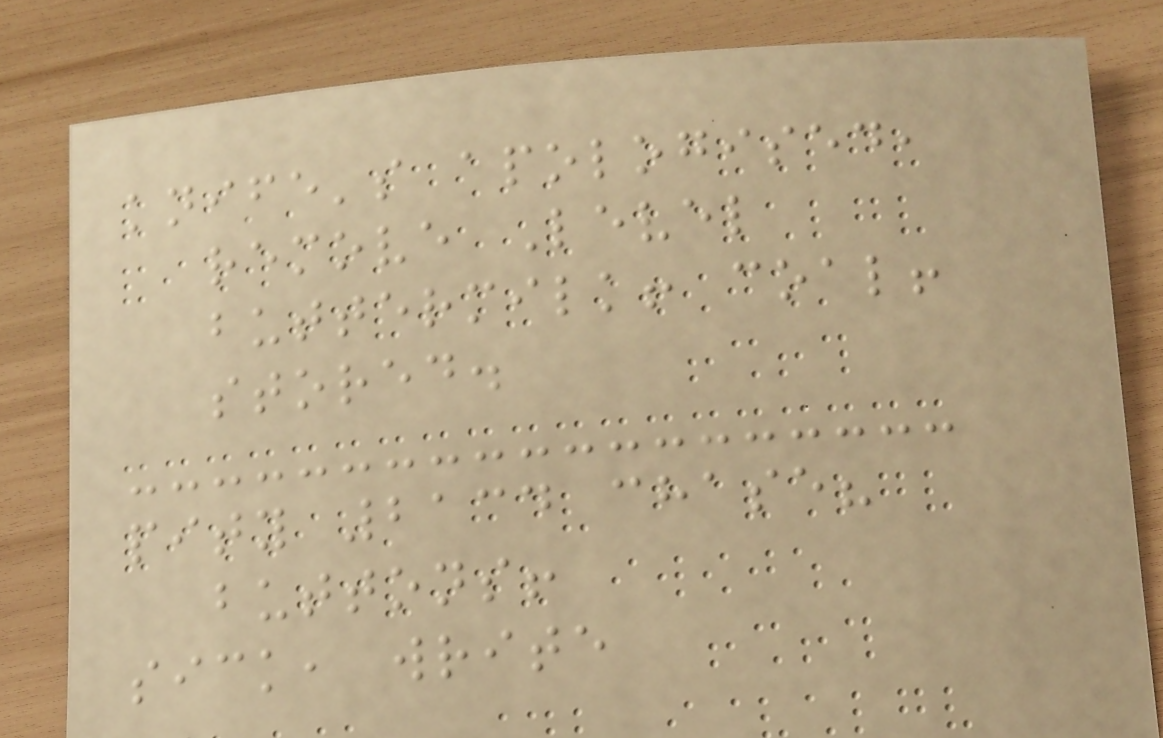knife's apologised,
remove Level
buttermilk! coal!
stored.
pity 2134 chase?
buttons!
sick, write
